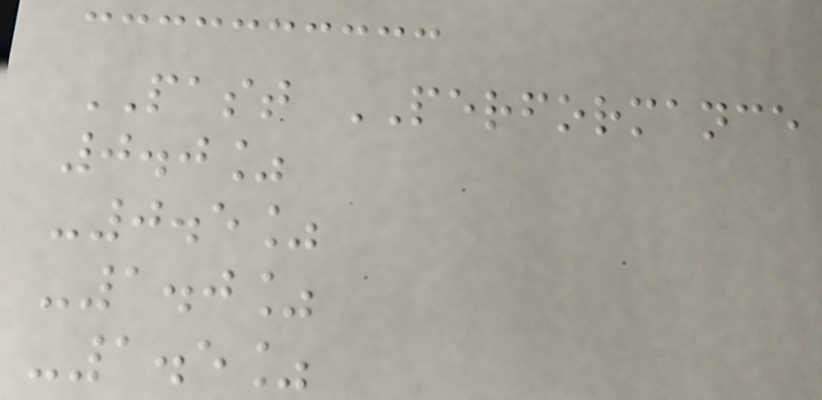PAST PERFORMANCE
0.0%
-0.5%
-1.0%
-1.5%
